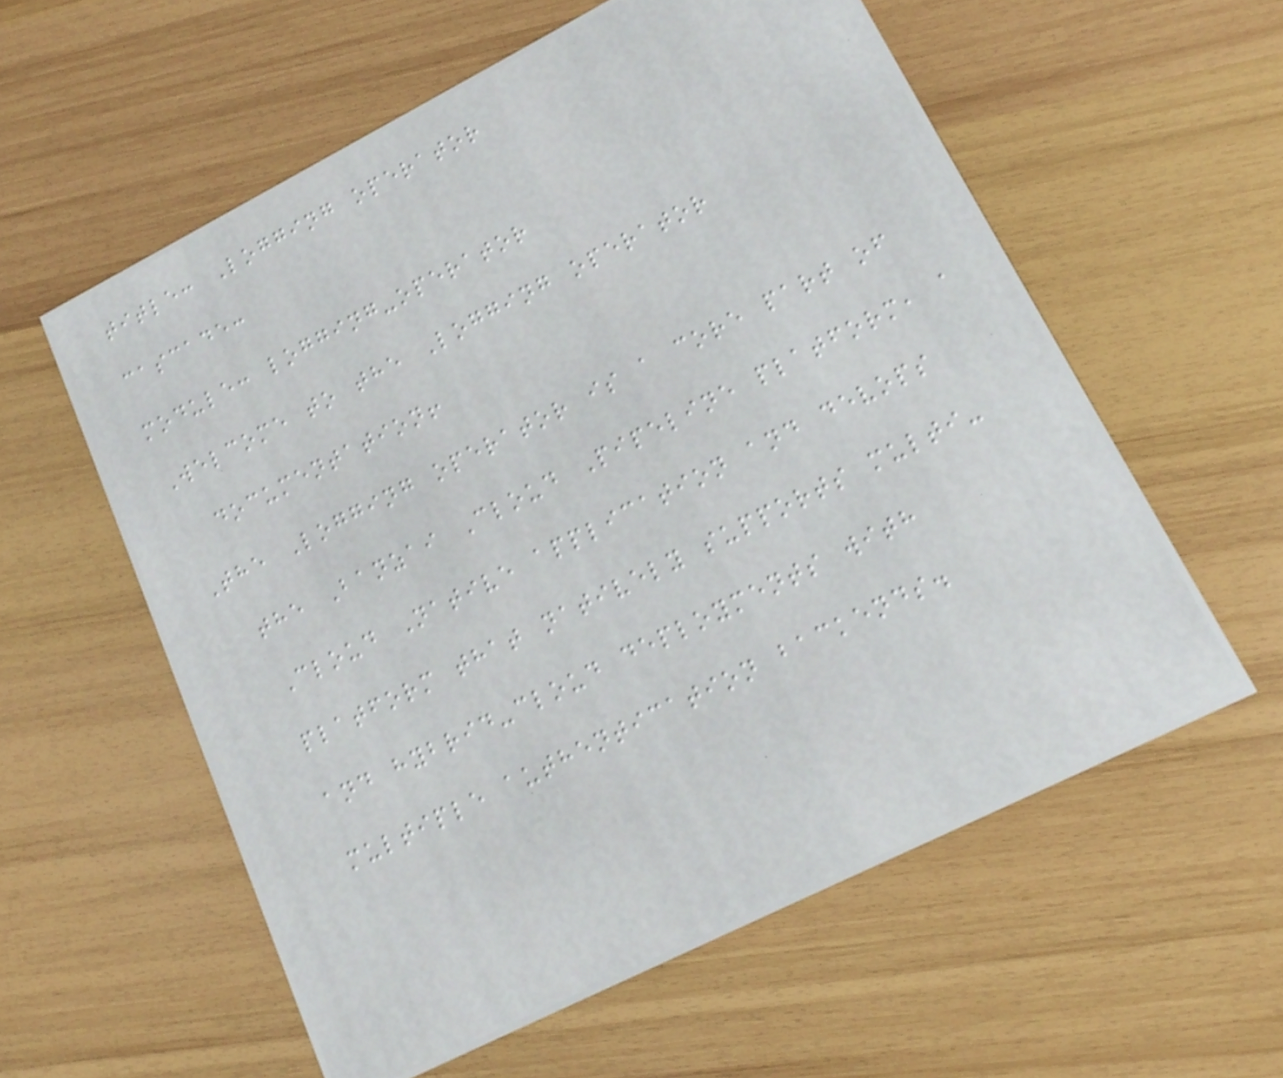title: Logging operator
cascade:
module: logging-operator
Welcome to the Logging operator
documentation!
The Logging operator is a core part of
the Banzai Cloud Pipeline platform, a
Cloud Native application and devops
platform that natively supports multi-
and hybrid-cloud deployments with
multiple authentication backends.
